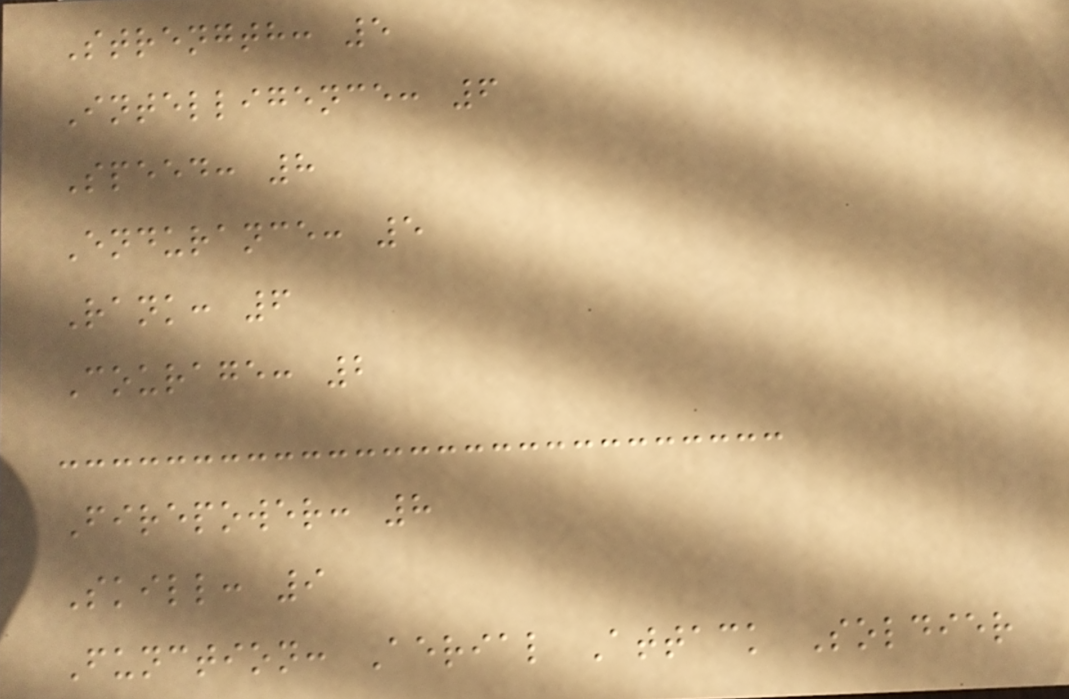Strength: 5
Intelligence: 6
Speed: 8
Endurance: 5
Rank: 6
Courage: 2
Firepower: 8
Skill: 9
Function: Aerial Attack Soldier
